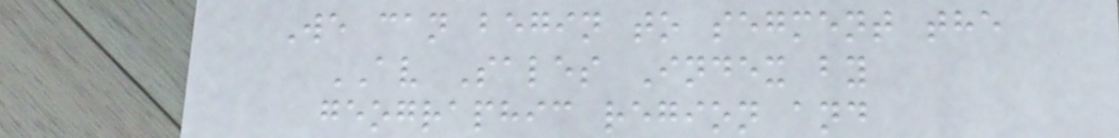We can begin to segment the
AV Sales Index by
geographic region and
